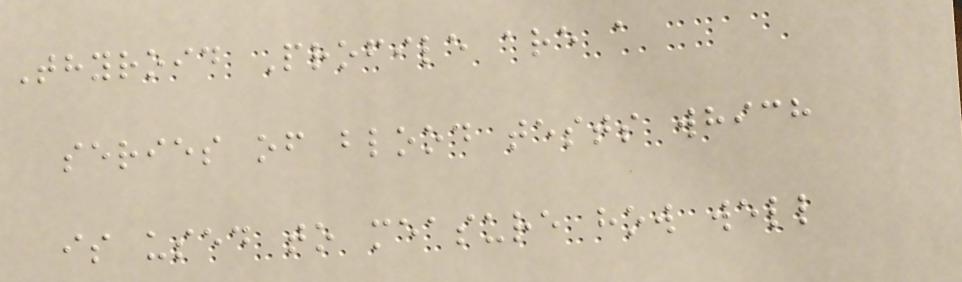Thyroid Profile are a
series of blood tests which
is used to measure how well
